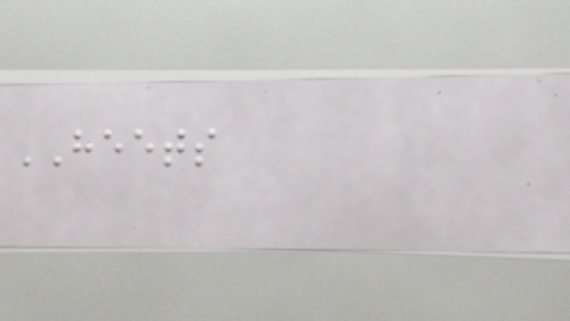HEETS
